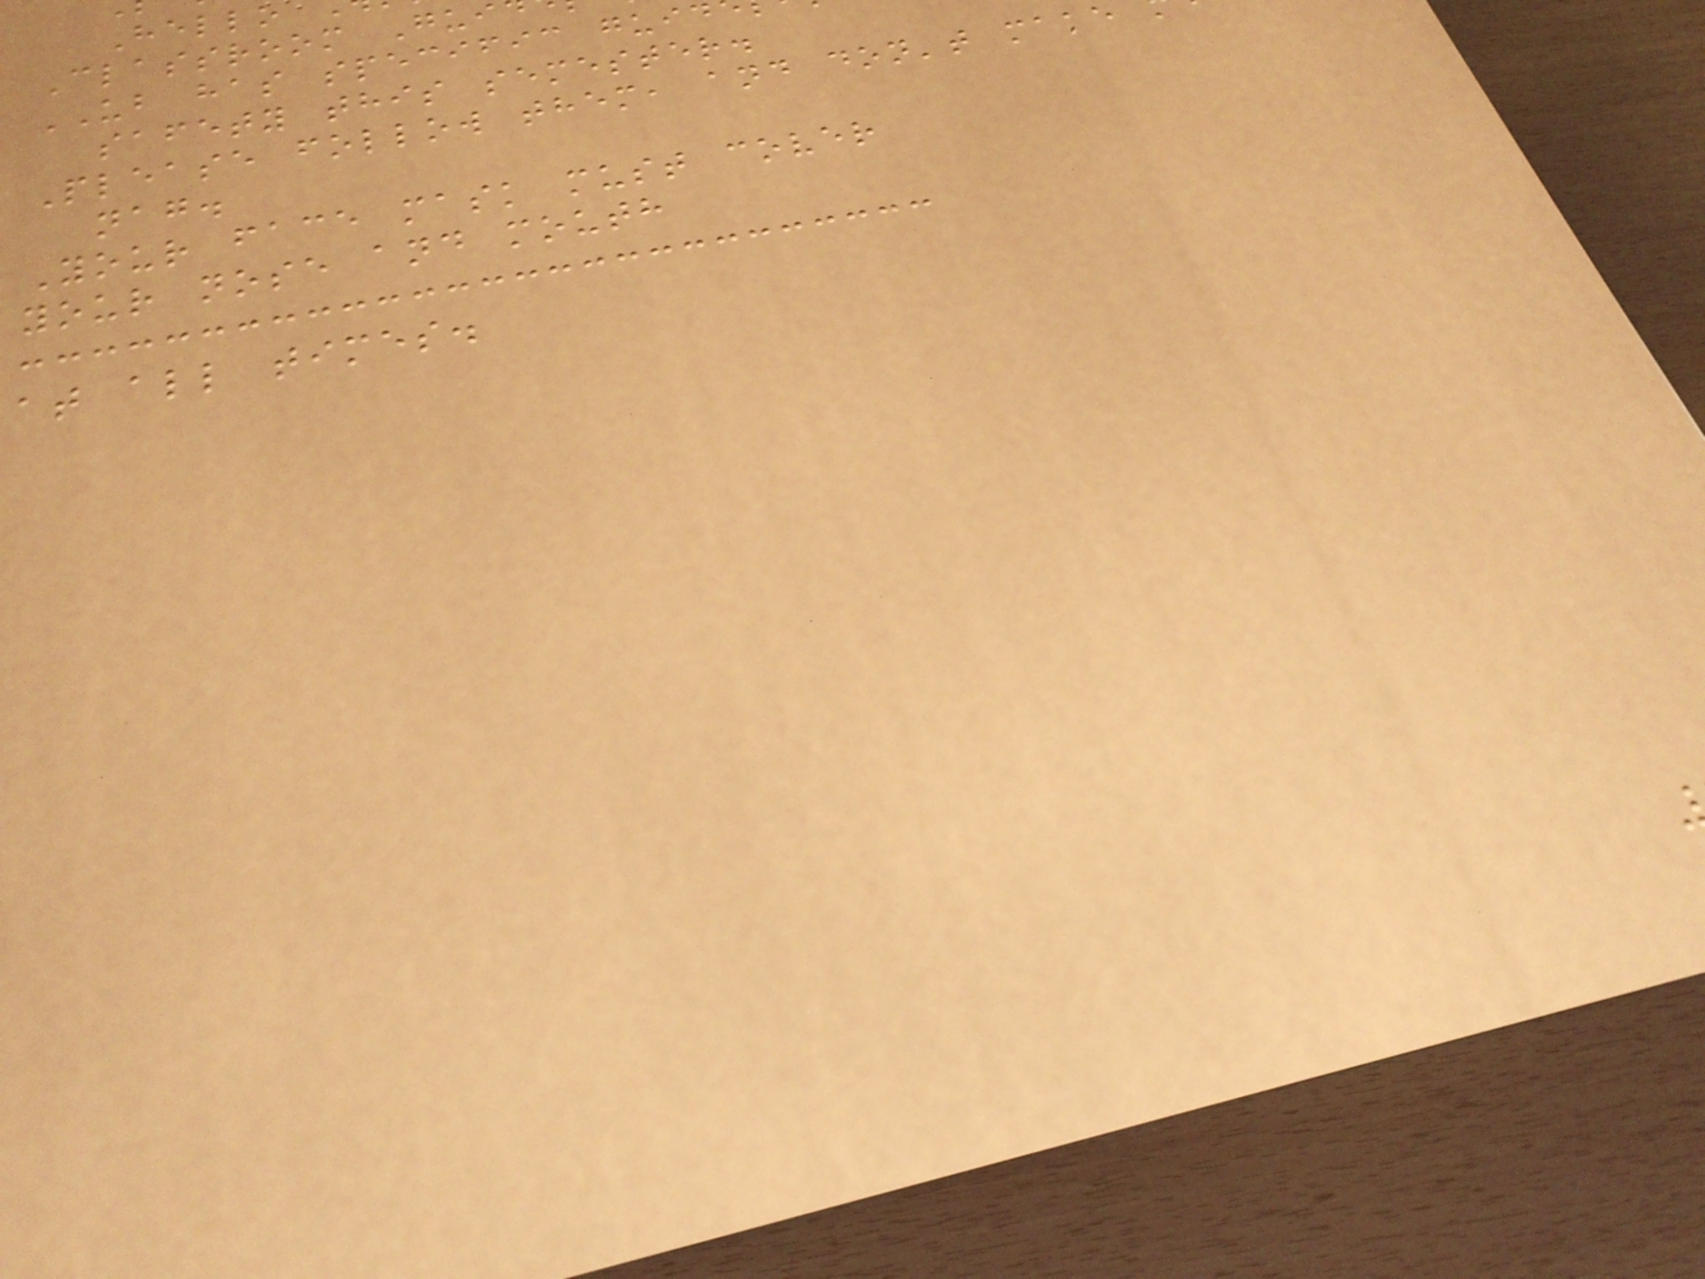Classroom Gui
UB has specific guid
safety this semester.
Please follow them, and don't make
nag.
Your face mask must cover
your nose and mouth
at all times.
